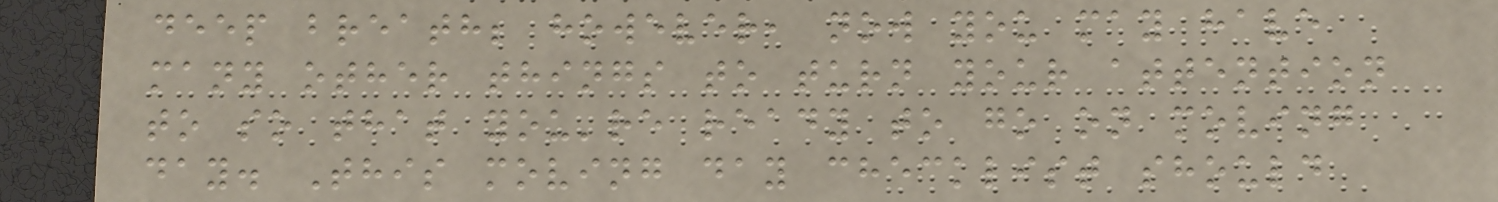deep breath; however, now you may have
many other things to turn your attention
to so that you're ready to go on moving
day. This moving day checklist should
